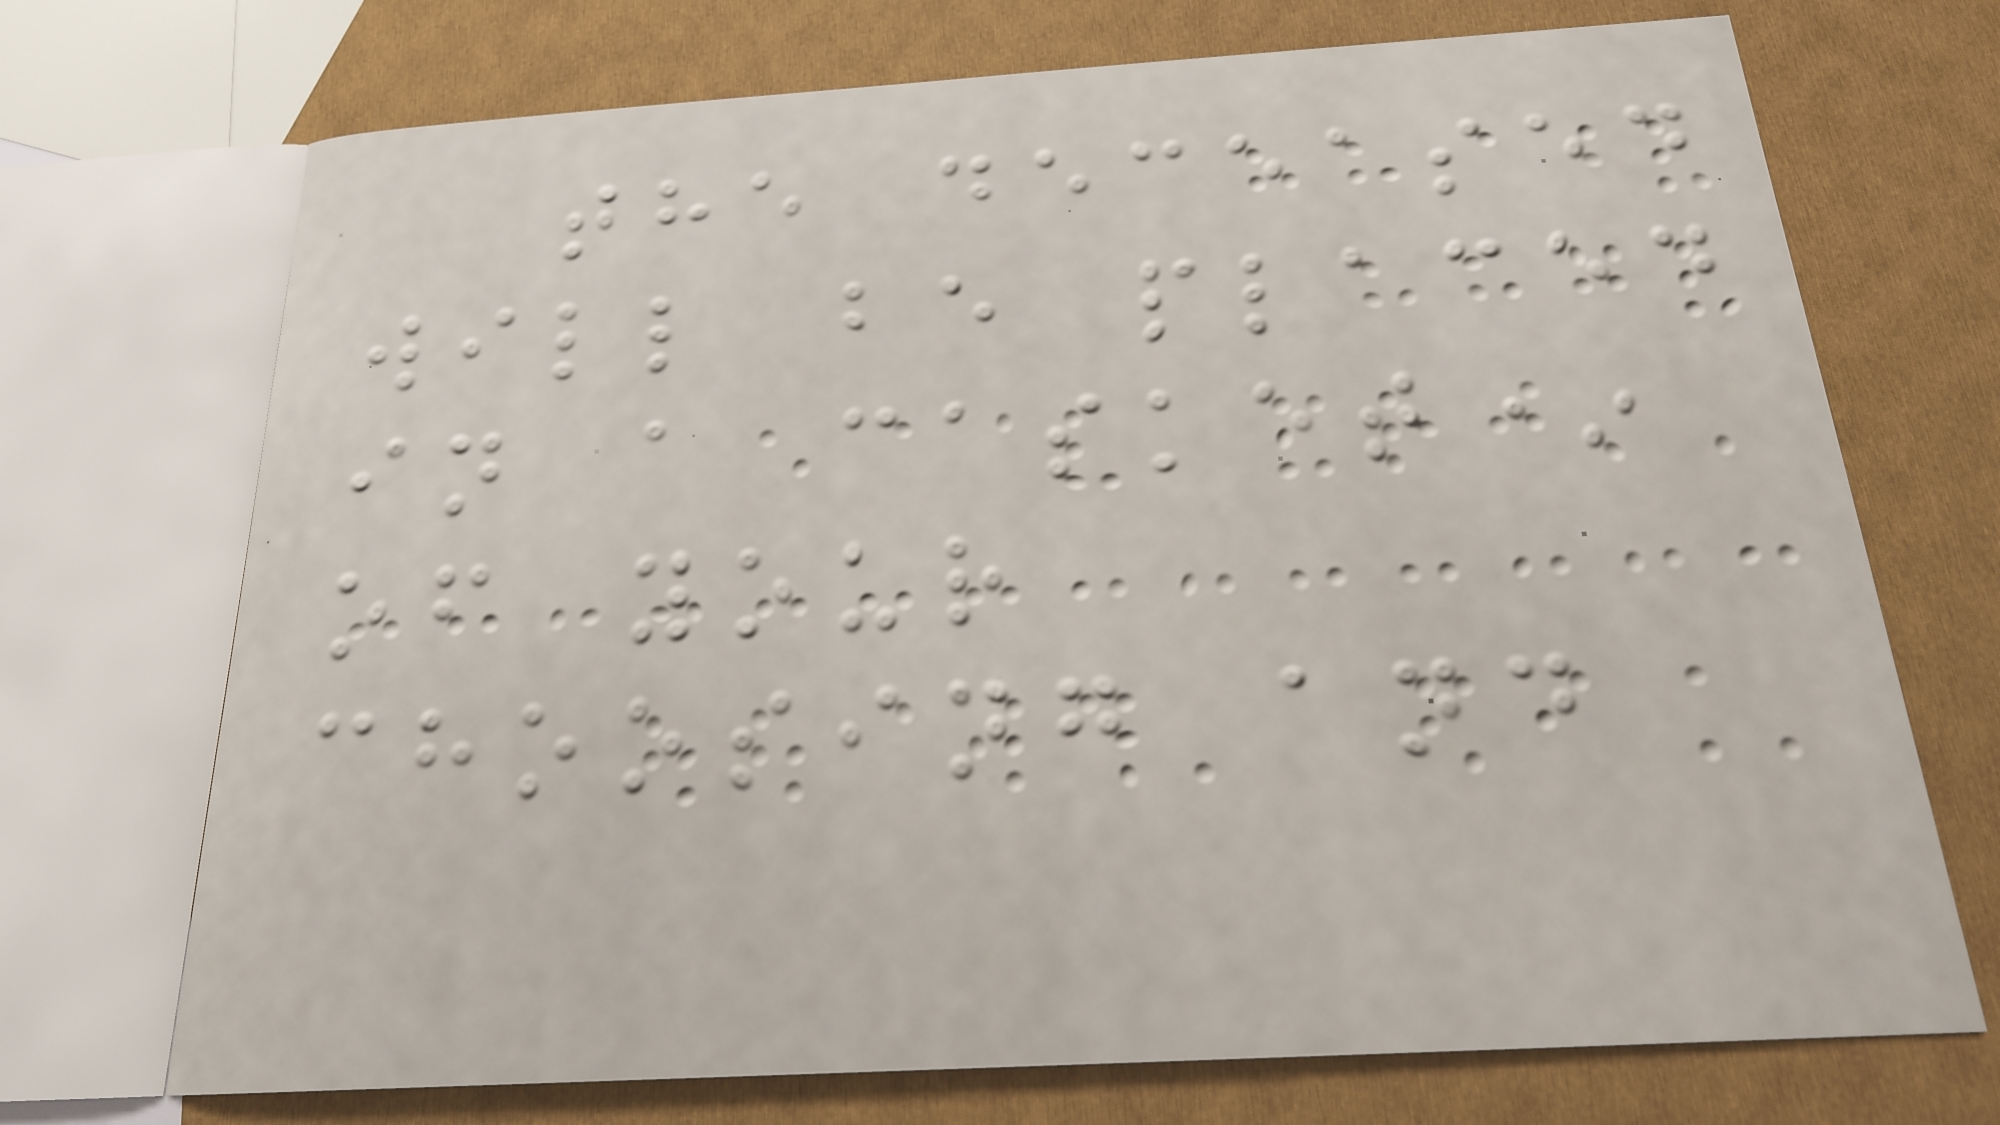the deceased
will be placed
in a casket*
of your
choosing and
